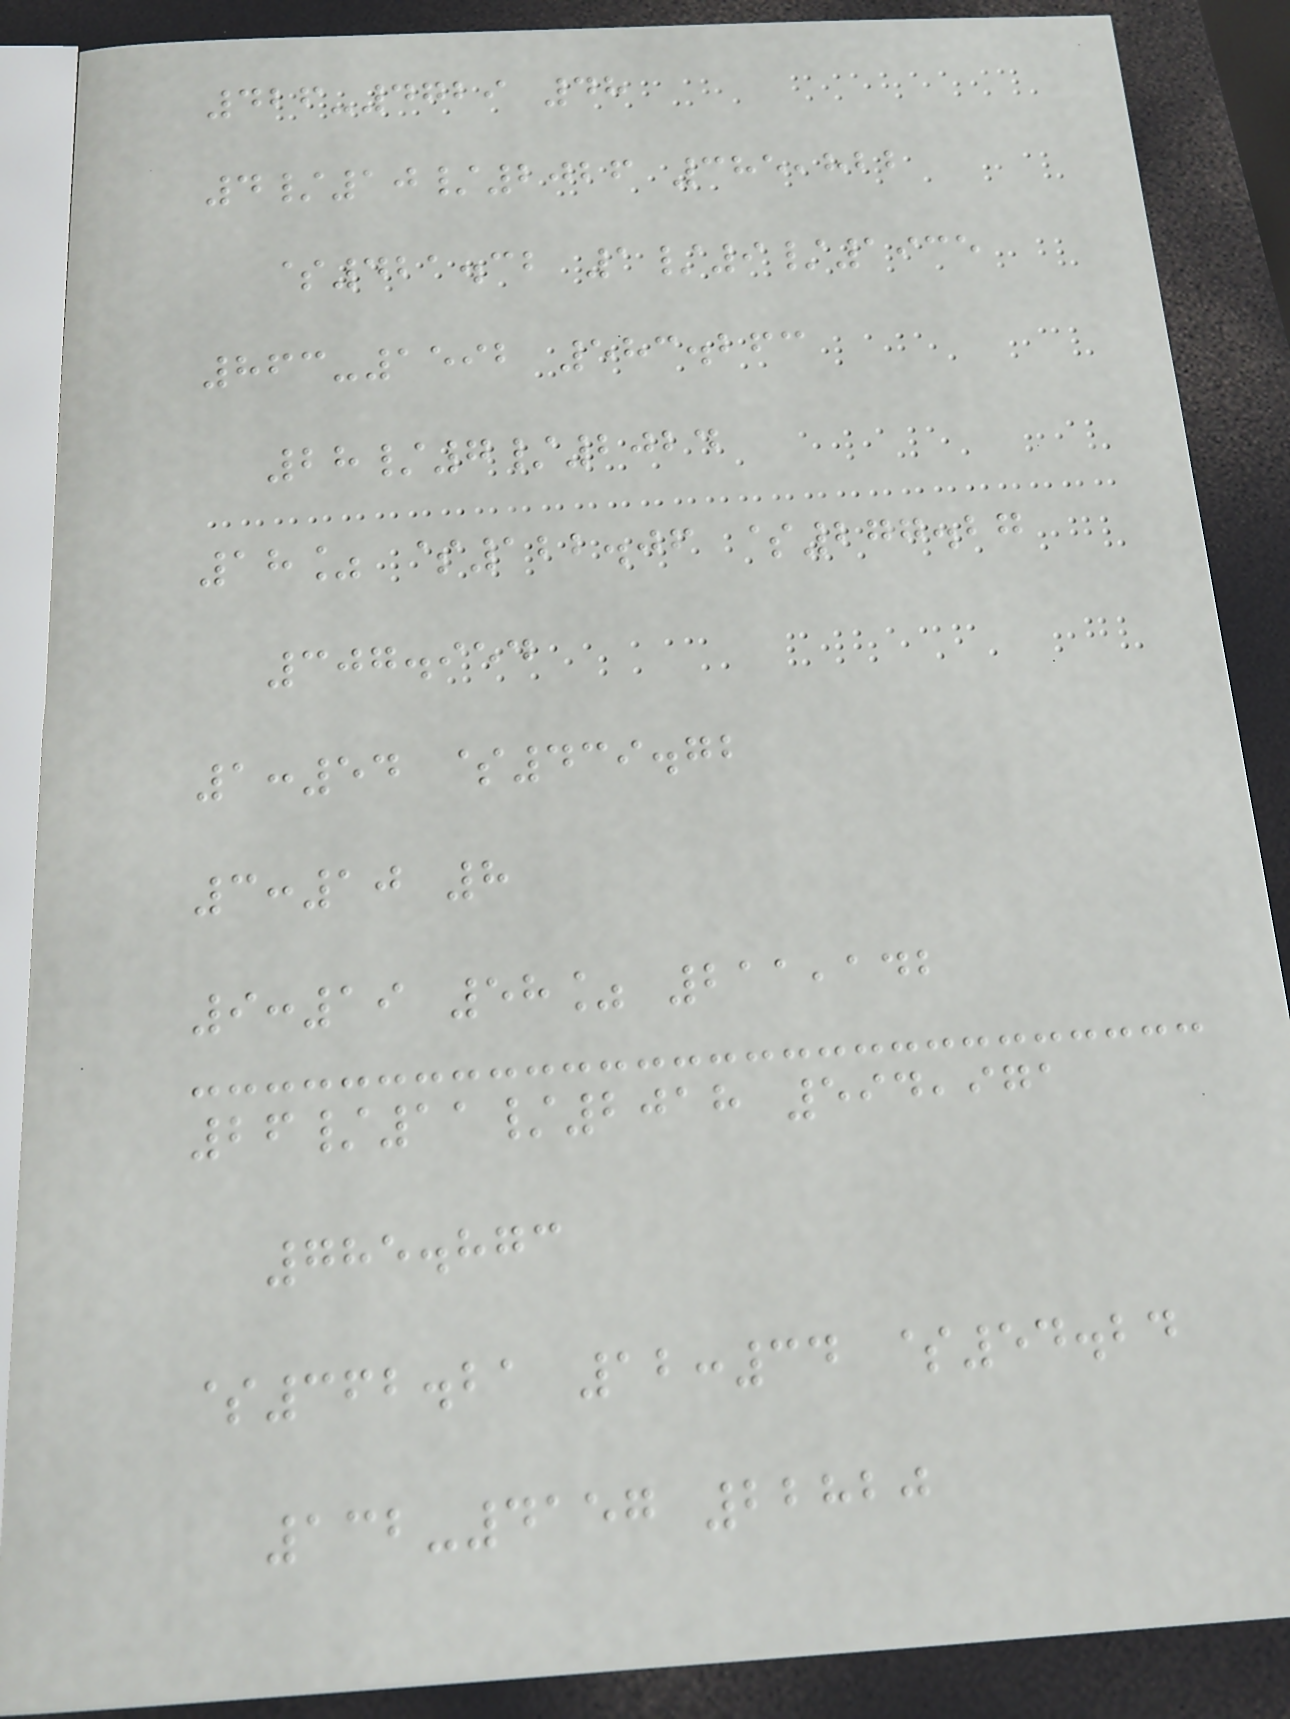426-4729 48
4/10/2026 385,822
$421.32 1/9/1935
863-1592 583.263
28/7/2024
18% $122.06 $277.27
307.954
1:54 $439.72
3:10 8
9:19 58% 211,142
26/11/2018 594,971
785.873
$362.21 12:34 $54.24
132-4157 22820
